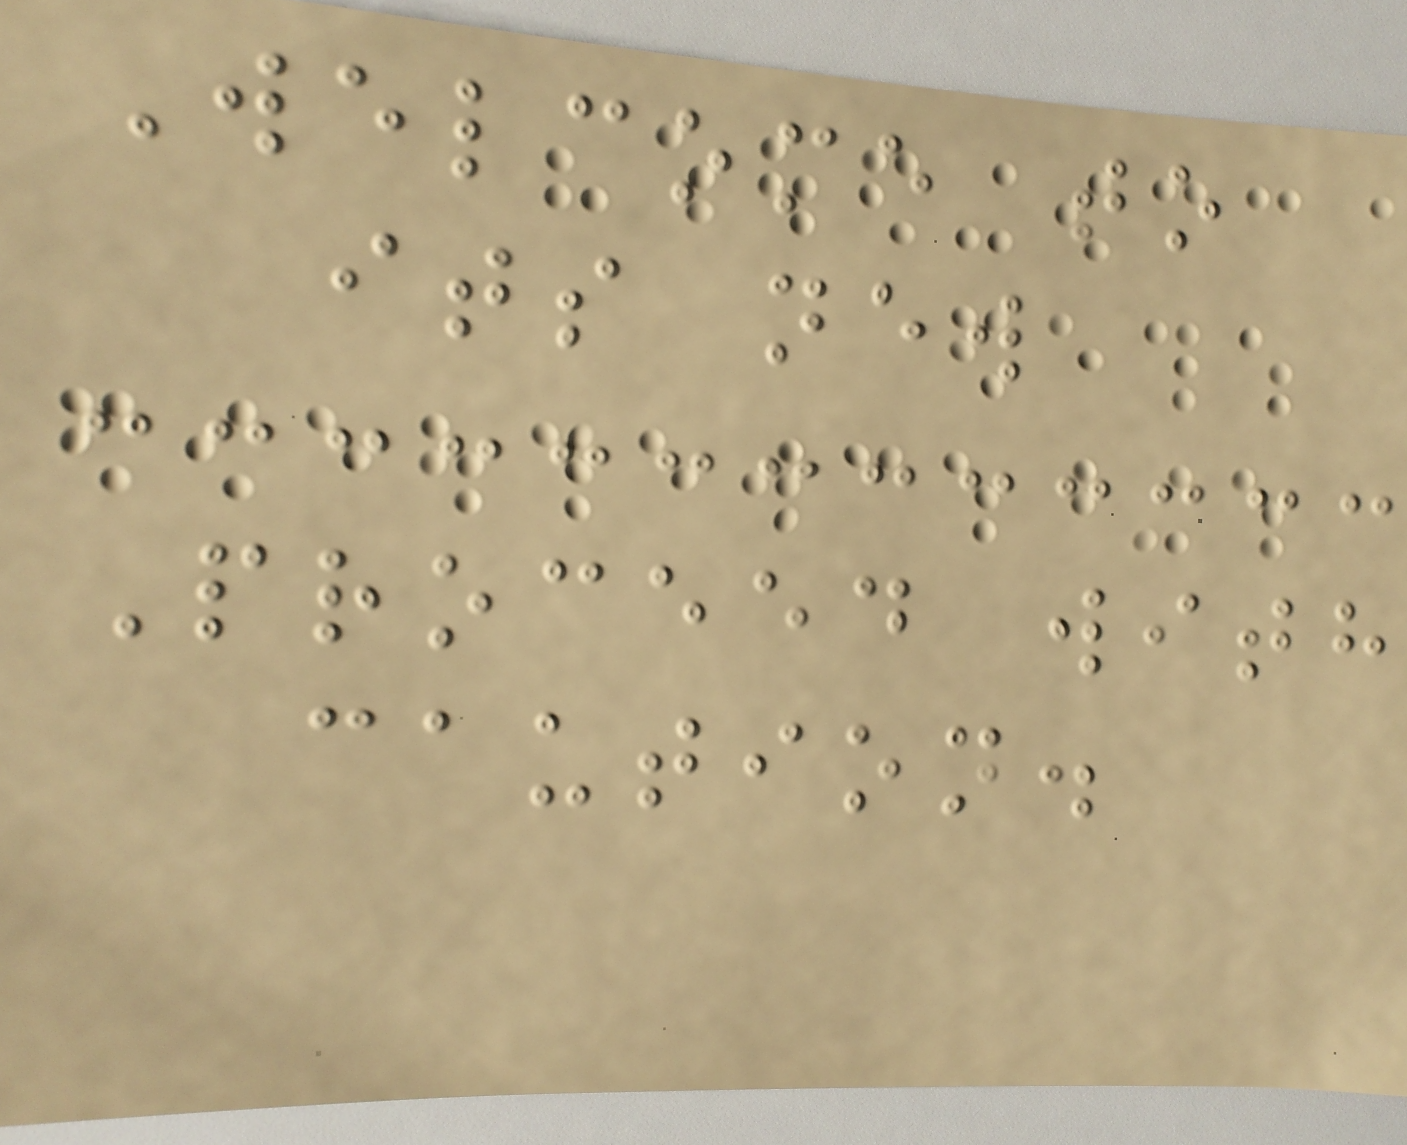Welcome to
its new
Proceed with
caution.
